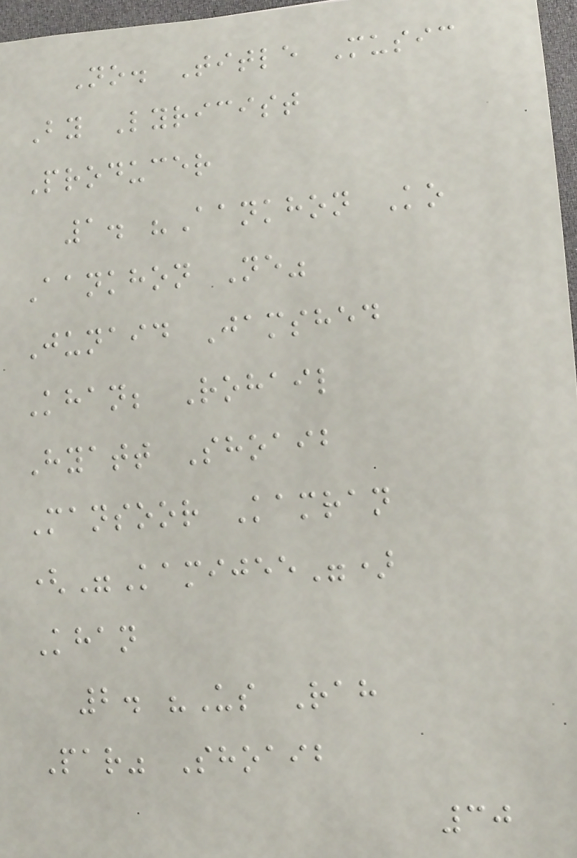No. Title Music
By Lyricist
Producer
1. "Aankhon Ko
Aankhon Ne"
Junaid Jamshed
Khan; Rohail
Hyatt Shoaib
Mansoor Kamran
("Kamijee")
Khan
2. "Us Rah
Par" Shoaib
30
